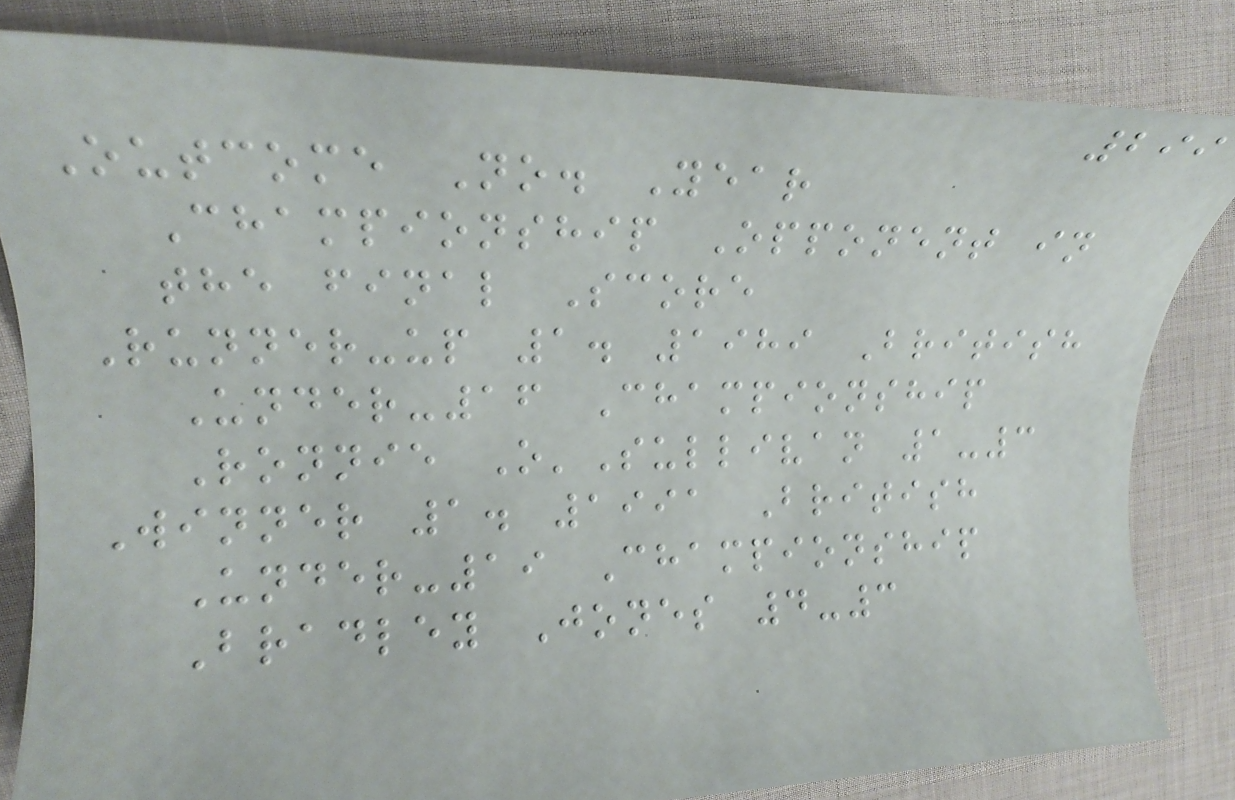299
Outcome No. Year
Championship Opponent in
the final Score
Runner-up 1. 1989 British
Under-16 Championship
Ronnie O'Sullivan 1-3
Winner 1. 1991 British
Under-19 Championship
Bradley Jones 4-3
